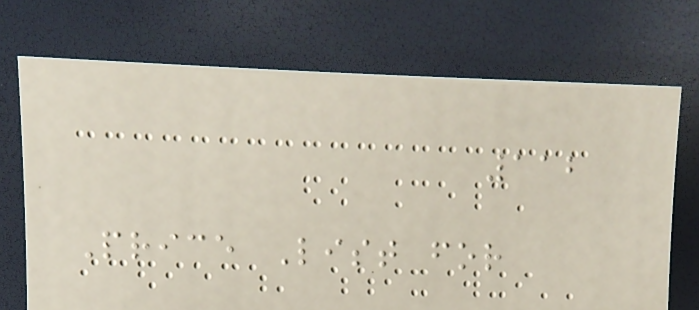112
Price List for
